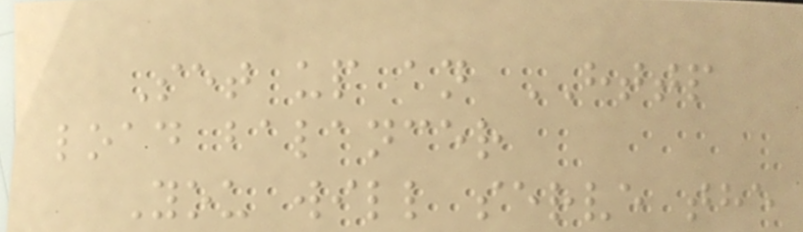Set up an HTTP
load balancer
You will serve the
